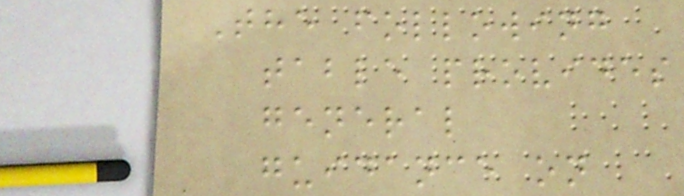The following
table provides
general
guidance on
